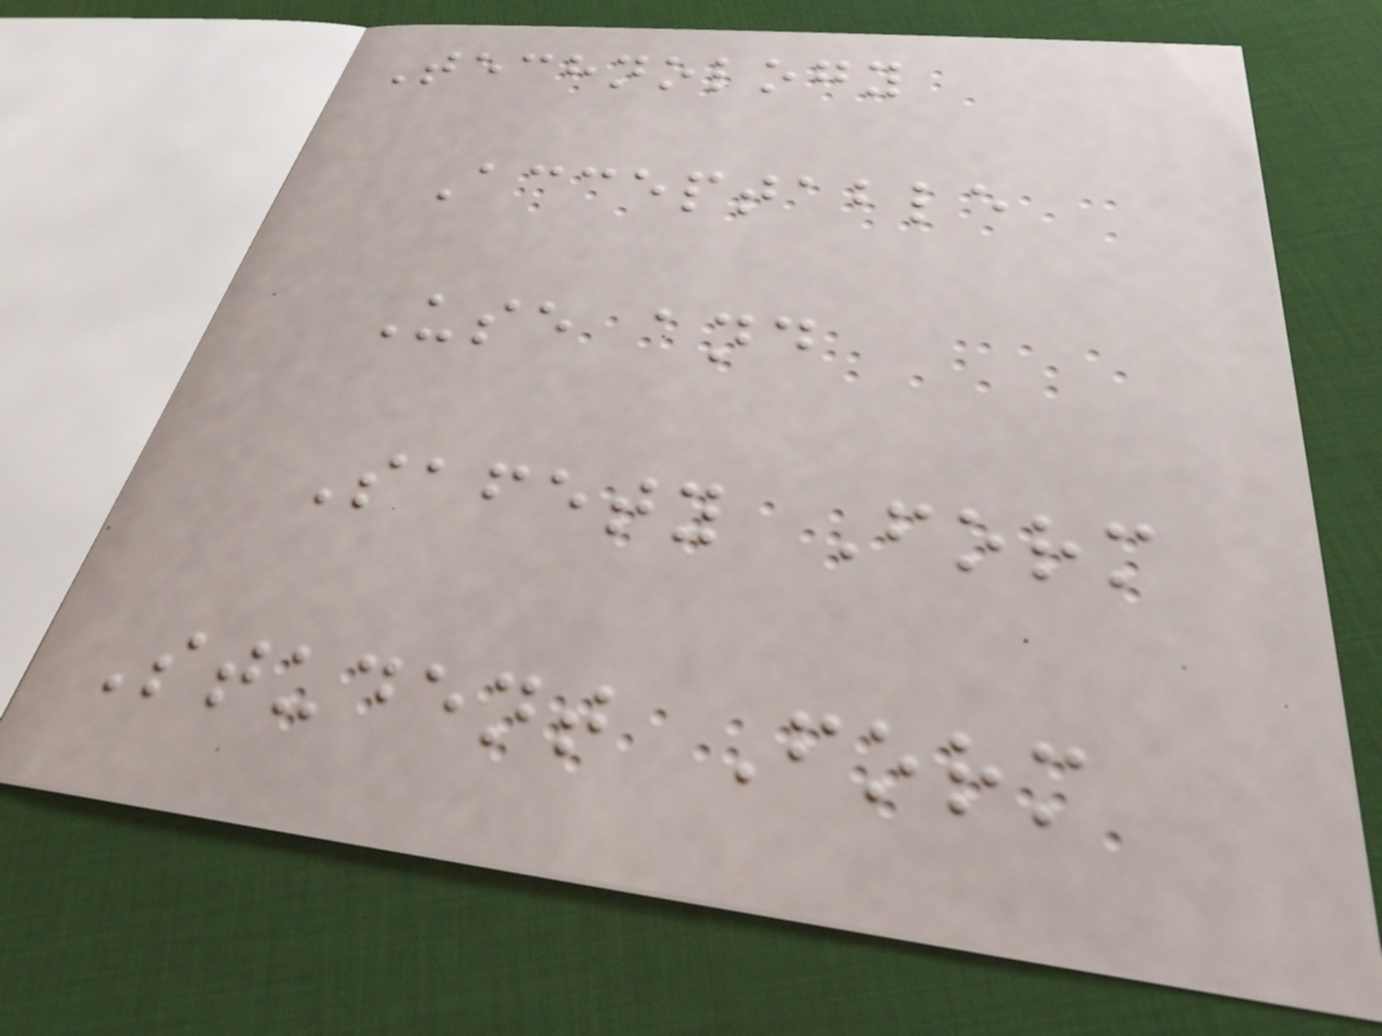Technology
Acceptable
Use and
Safety Form
Student Form
